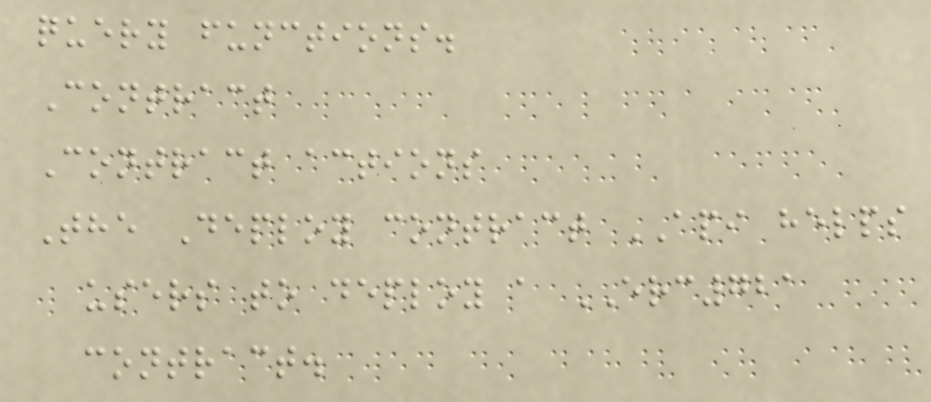query functions.
Contract
Contract actions
The Deploy contract API helps
users to deploy a ERC721
contract.
